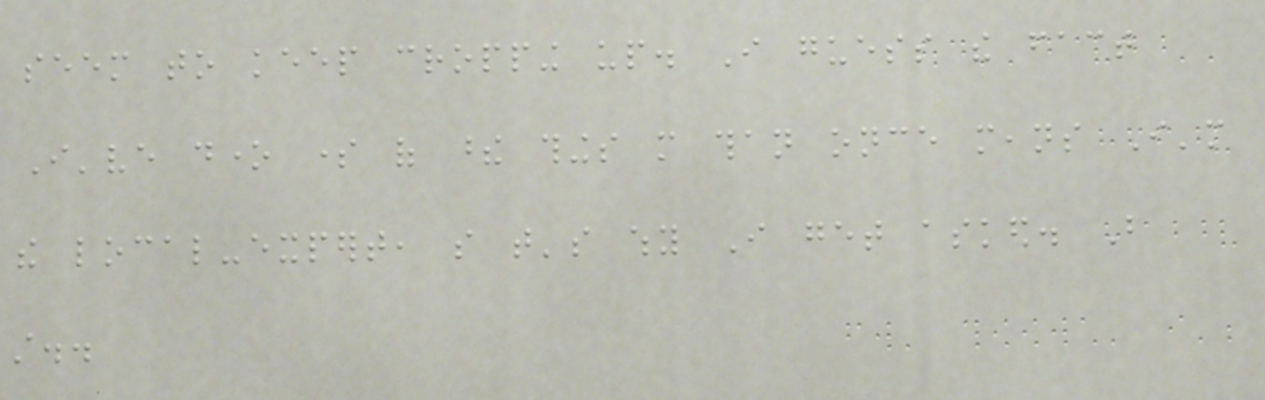seem to keep cropping up. I guess the fact
I've done some of these things more than once means I'm
the local-expert, so that's why I get asked. But
still..
